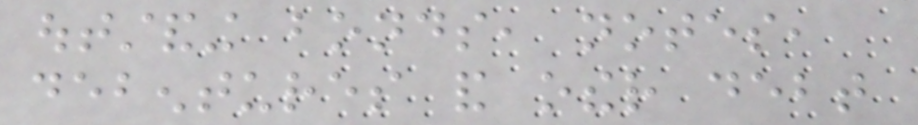outstanding bonds, notes,
debentures and other debt
